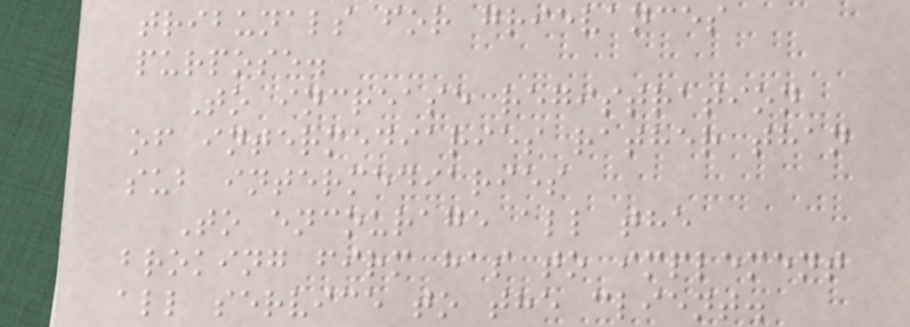tribunals for grievances
purpose.
To increase registration
of intermediaries rather than
sub intermediaries
To encourage all the
broking firm has to implement
all service to the client.
